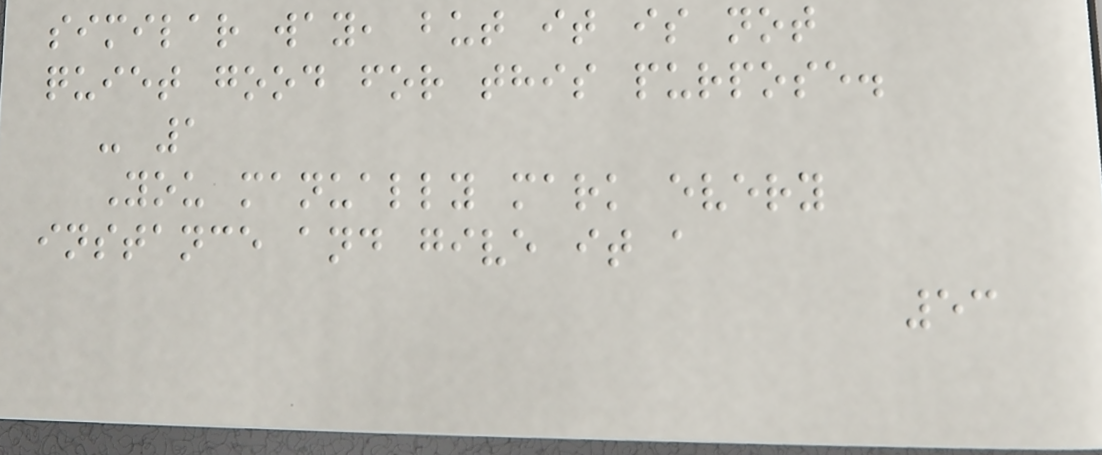similar way, but it is not
quiet good for this purpose.
- 1
You manually mark every
instance and give it a
53
